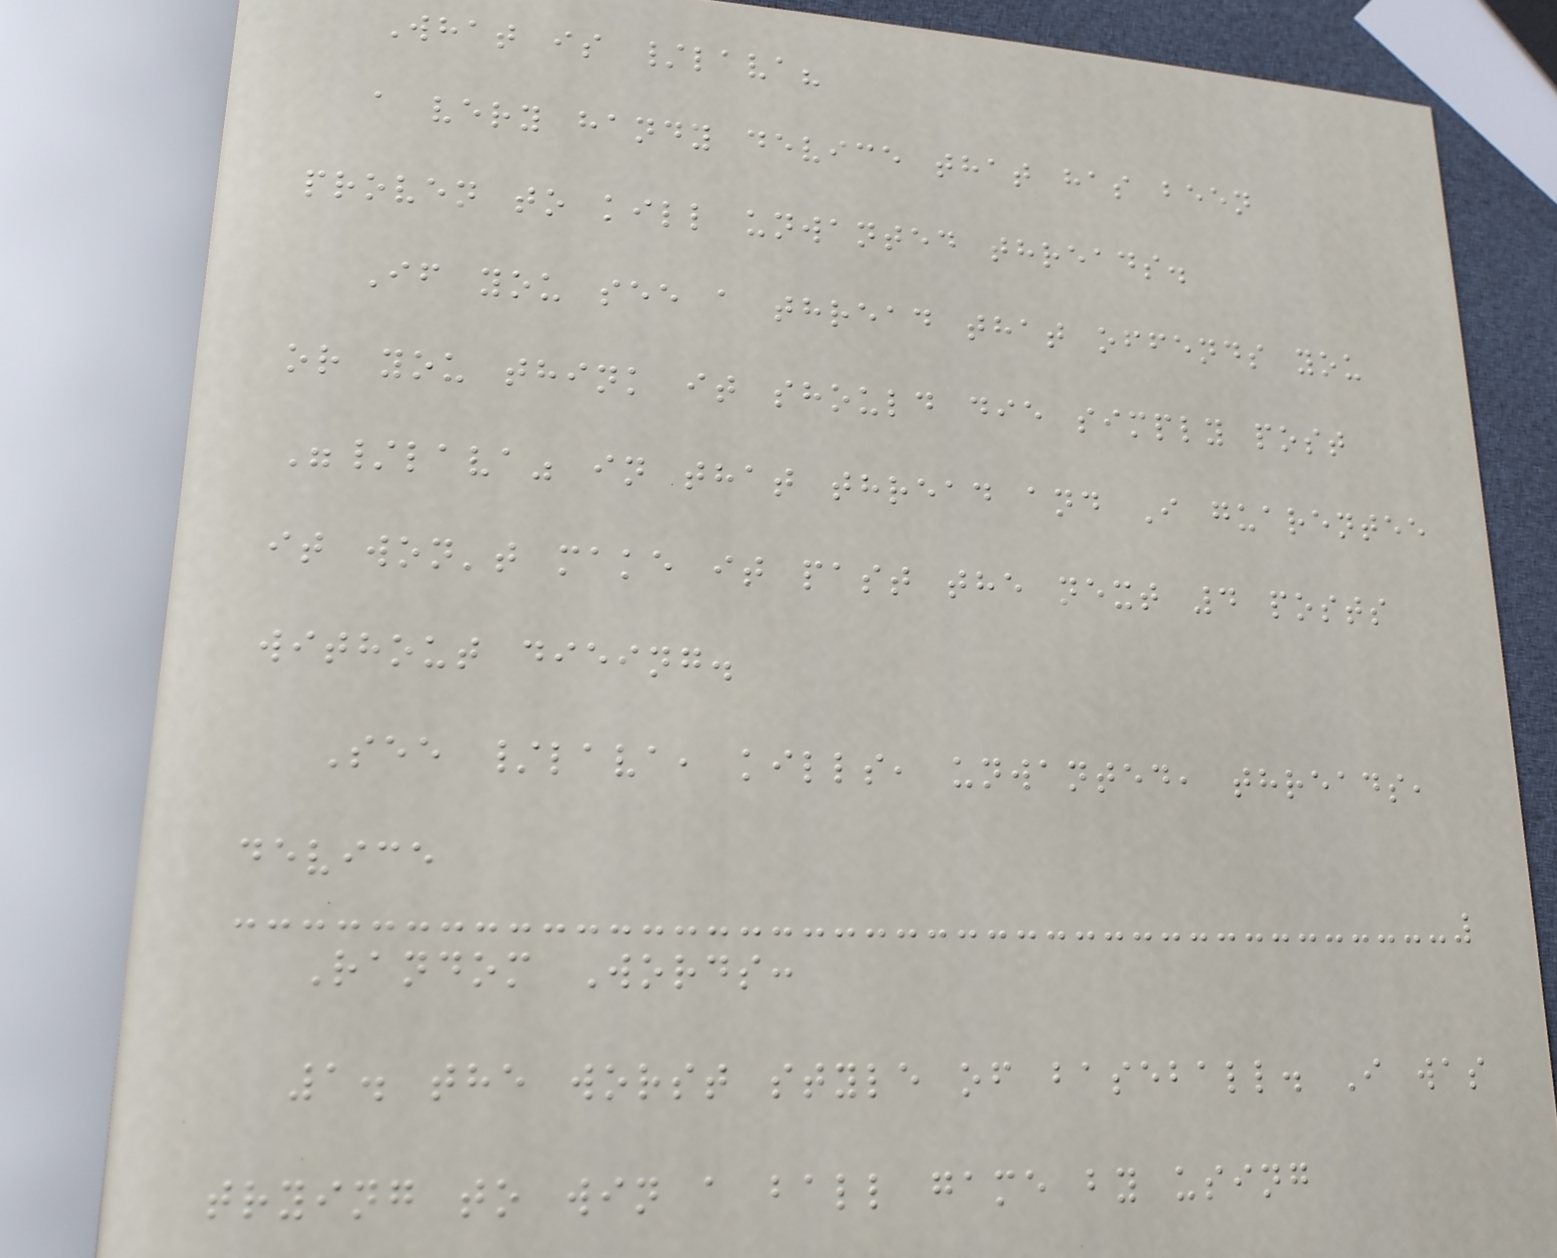What is /lava?
a very handy device that has been
proven to kill unwanted threads.
If you see a thread that offends you
or you think it should die simply post
"/lava" in that thread and I guarentee
it won't make it past the next 4 posts
without dieing.
See /lava, kills, unwanted, threads,
device
Random Words:
1. the worst style of baseball. I was
trying to win a ball game by using
